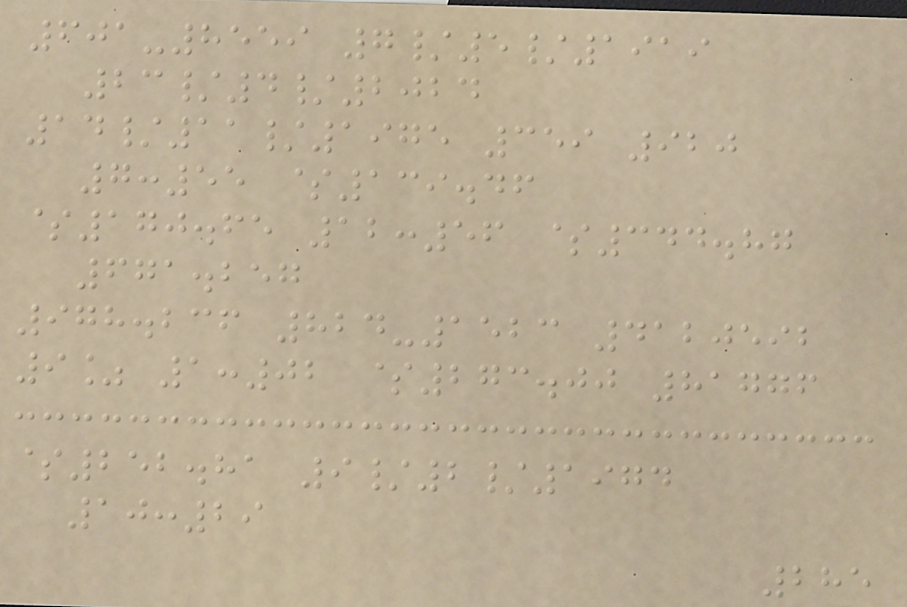601-8559 7/5/1919
23/4/2024
14/11/1975 359 920
7:55 $139.46
$170.65 12:56 $344.87
671.257
978.236 824-1523 4120592
9% 1:02 $273.00 81776
$252.81 9/2/1974
10:29
285
